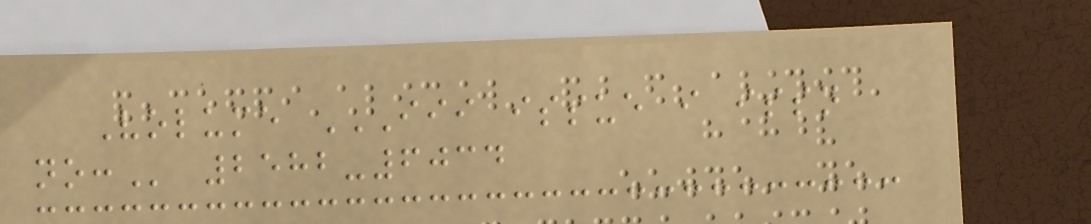Volume III ISSUE I ISSN
NO: 2582-6034
